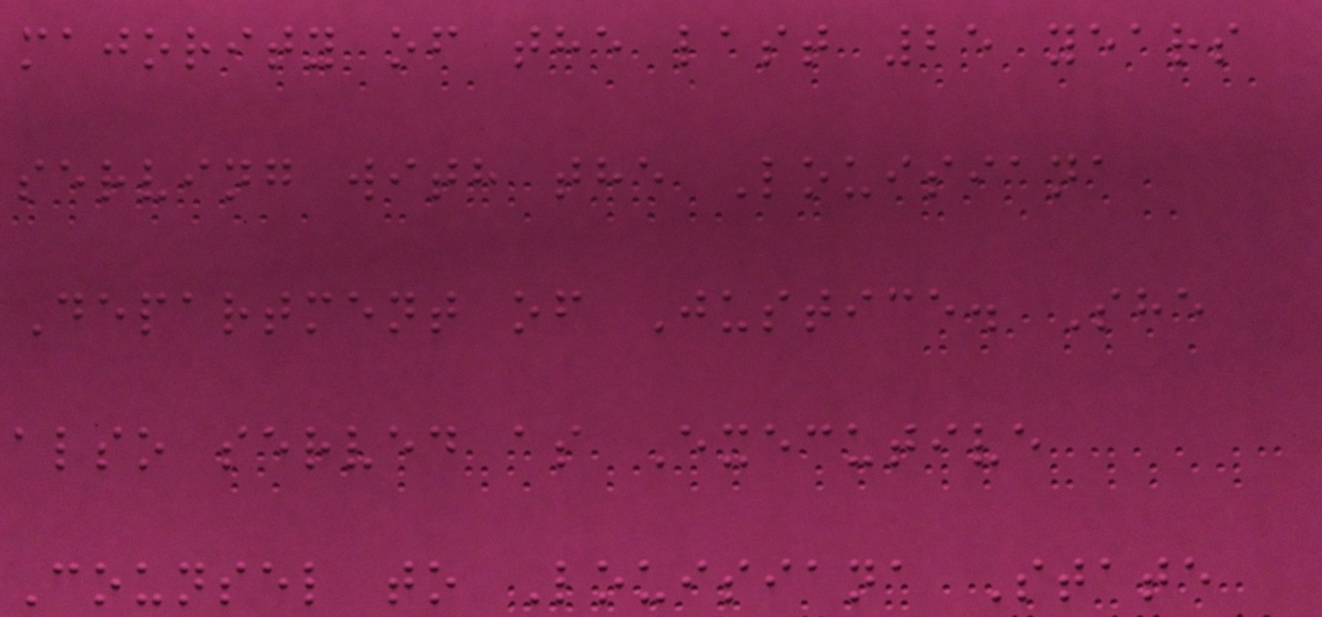majority of the last 25 years
serving with the Louisiana
Department of Justice. She
also served as Executive
Counsel to Louisiana State
